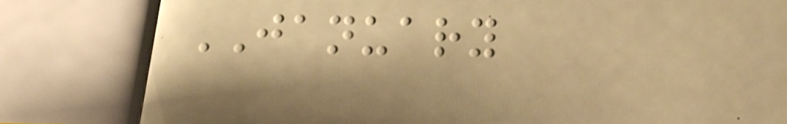JANUARY
